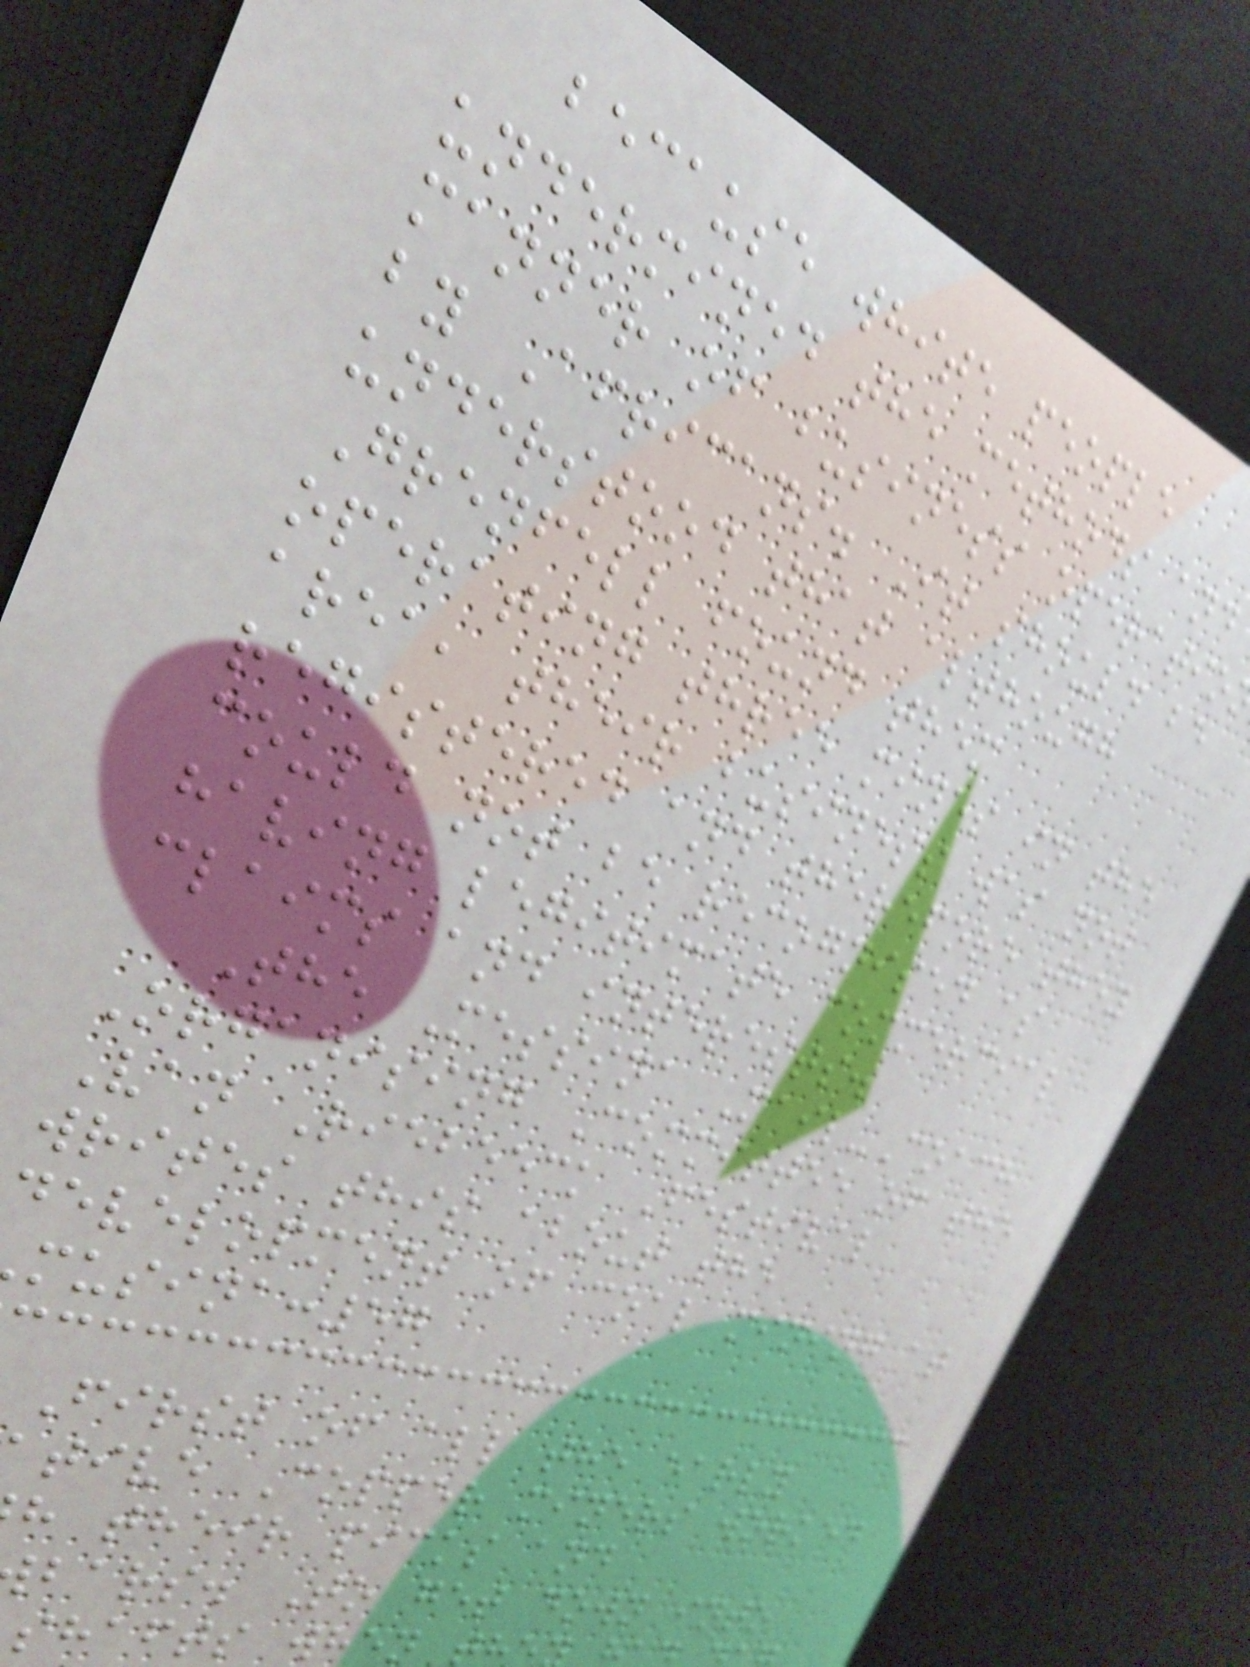because white people
undermined the methods and
manner of business operatio
by Africans. It should be
understood that although
Grenfell found them
operating three mines in the
area, their business was not
registered and therefore they
could not be recognised as
having legitimate commercial
claims and interests.
The Messina Mail-Coach
Organising Committee of the
Van Riebeeck Festival
writes this about the
development of coal mining at
musina:57
First of all the early
tive Copper miners worked
h their picks and
bars. To get down into
shafts when
